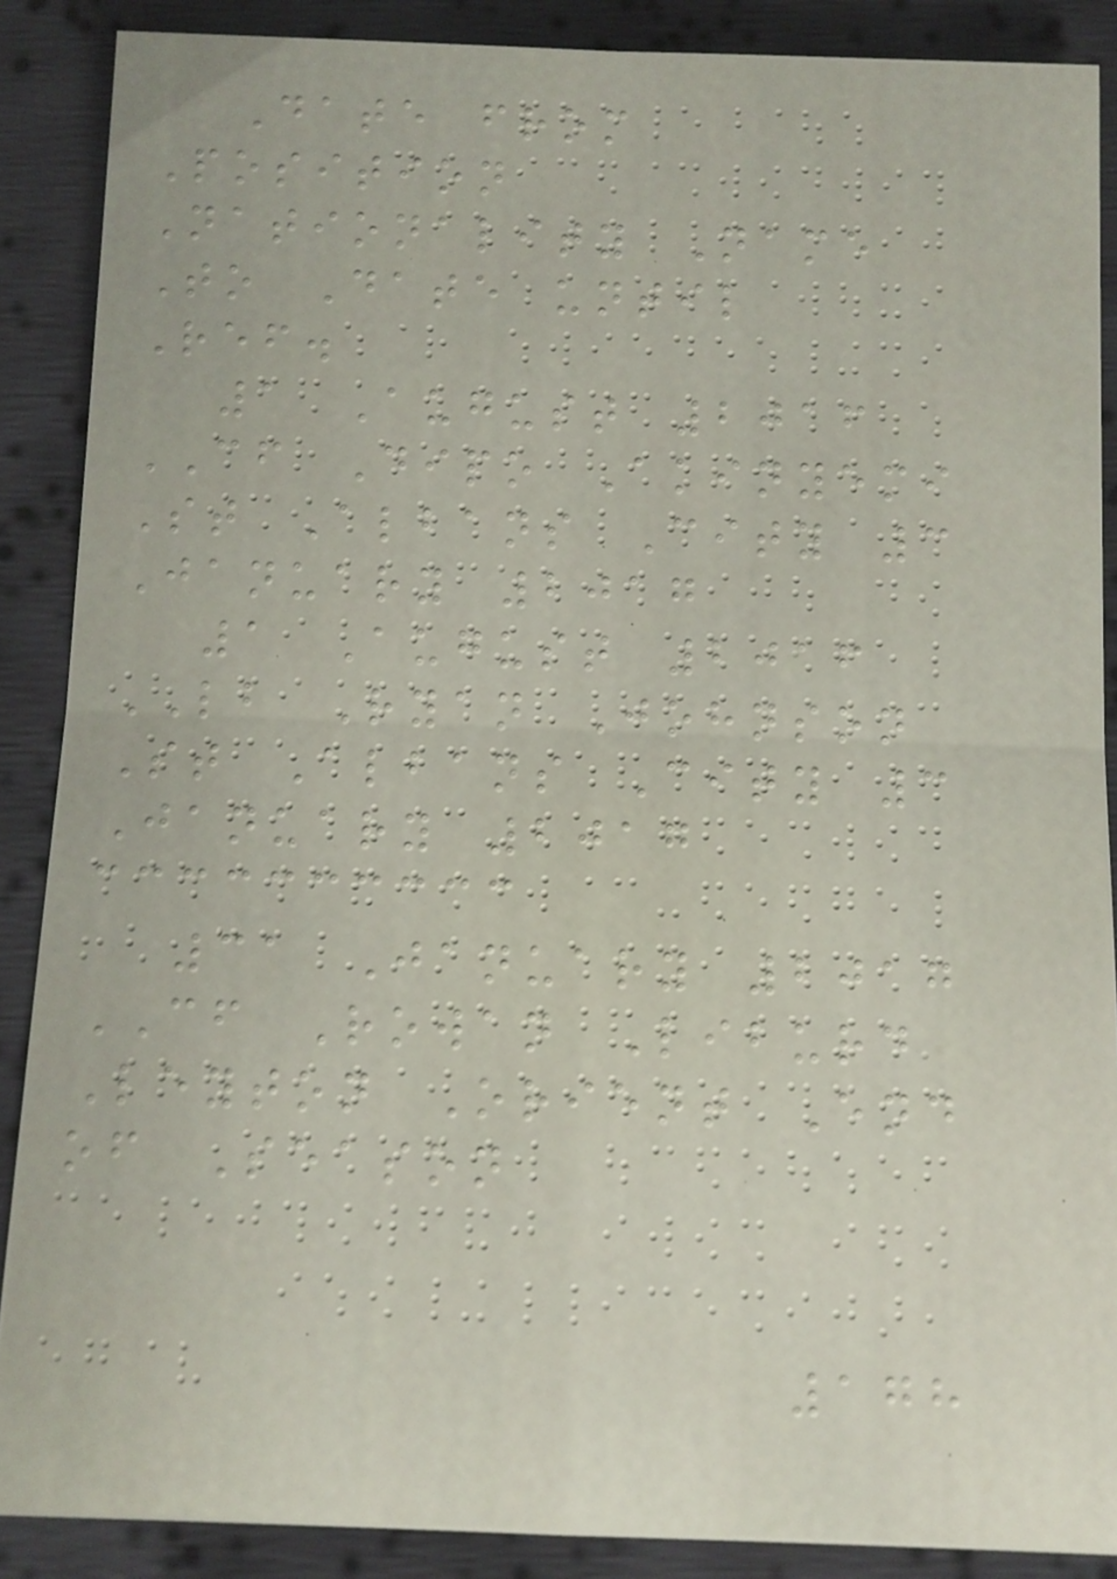Date from
Position
Nationality Name
To Date until
Ref.
1 August 2016
CF Dipo Akinyemi
St Albans City 3
January 2017
1 August 2016
LB Ryan Johnson
St Albans City 3
January 2017
31 January 2017
CF Rowan Liburd
Leyton Orient End
of Season
178
